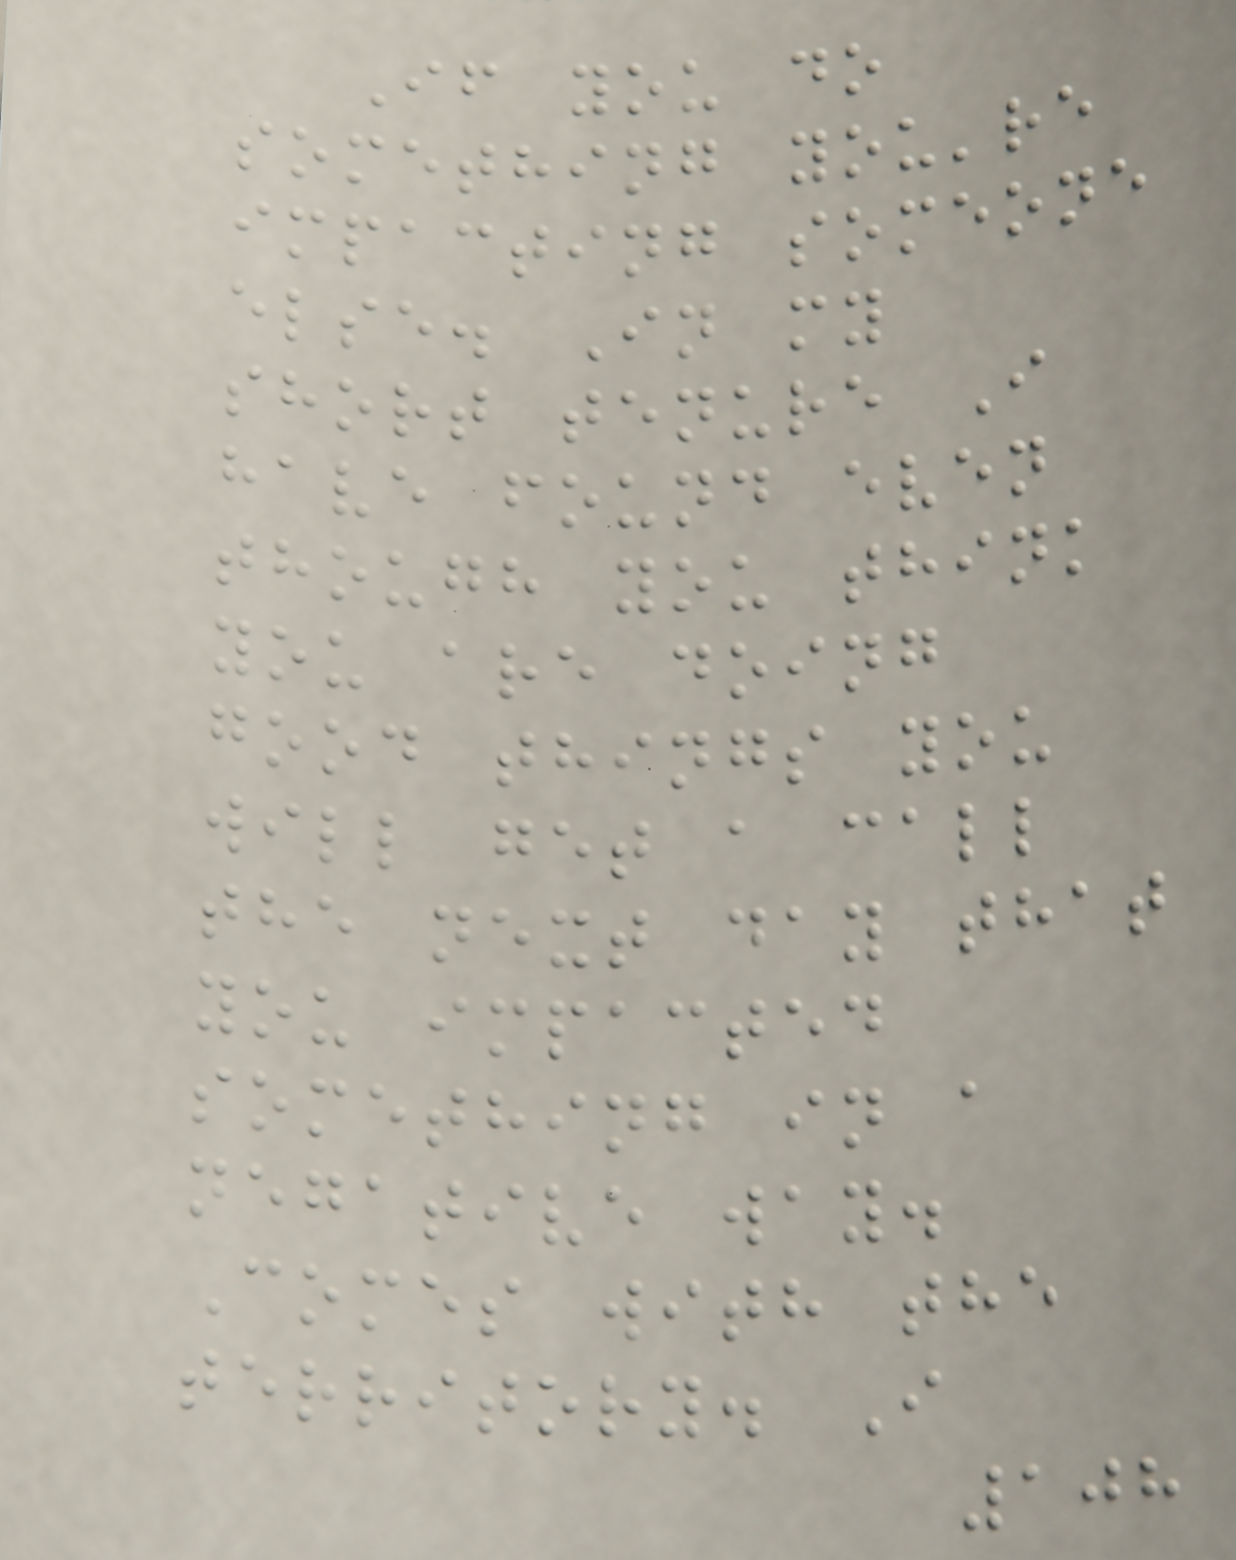If you do
something you're
impacting someone
else. In my
short tenure I
have found even
though you think
you are doing
good things you
will get a call
the next day that
you impacted
something in a
negative way.
Comes with the
territory. I
108
